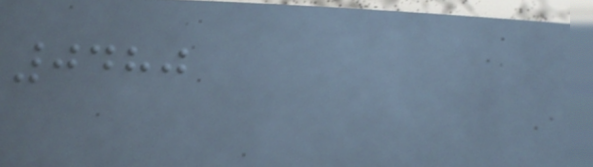0480
